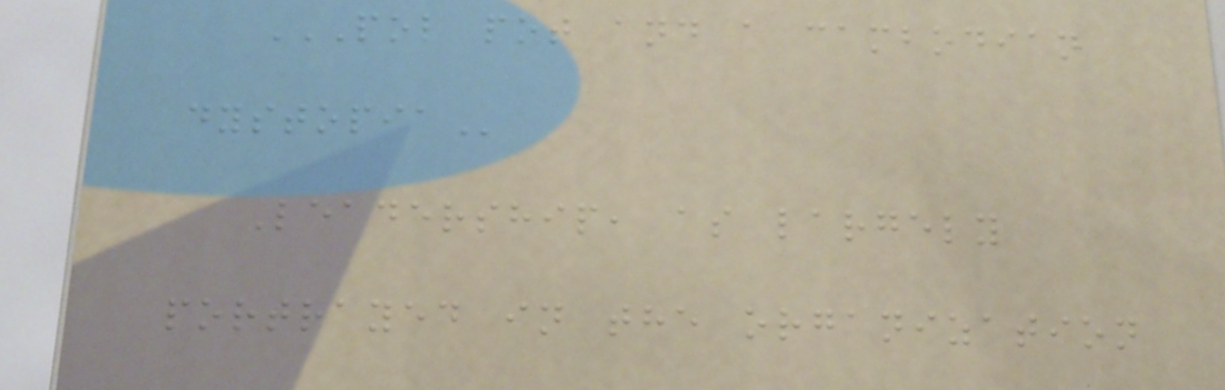POL POT AND A CAMBODIAN
DYSTOPIA
Leadership, as largely
portrayed in the organization
